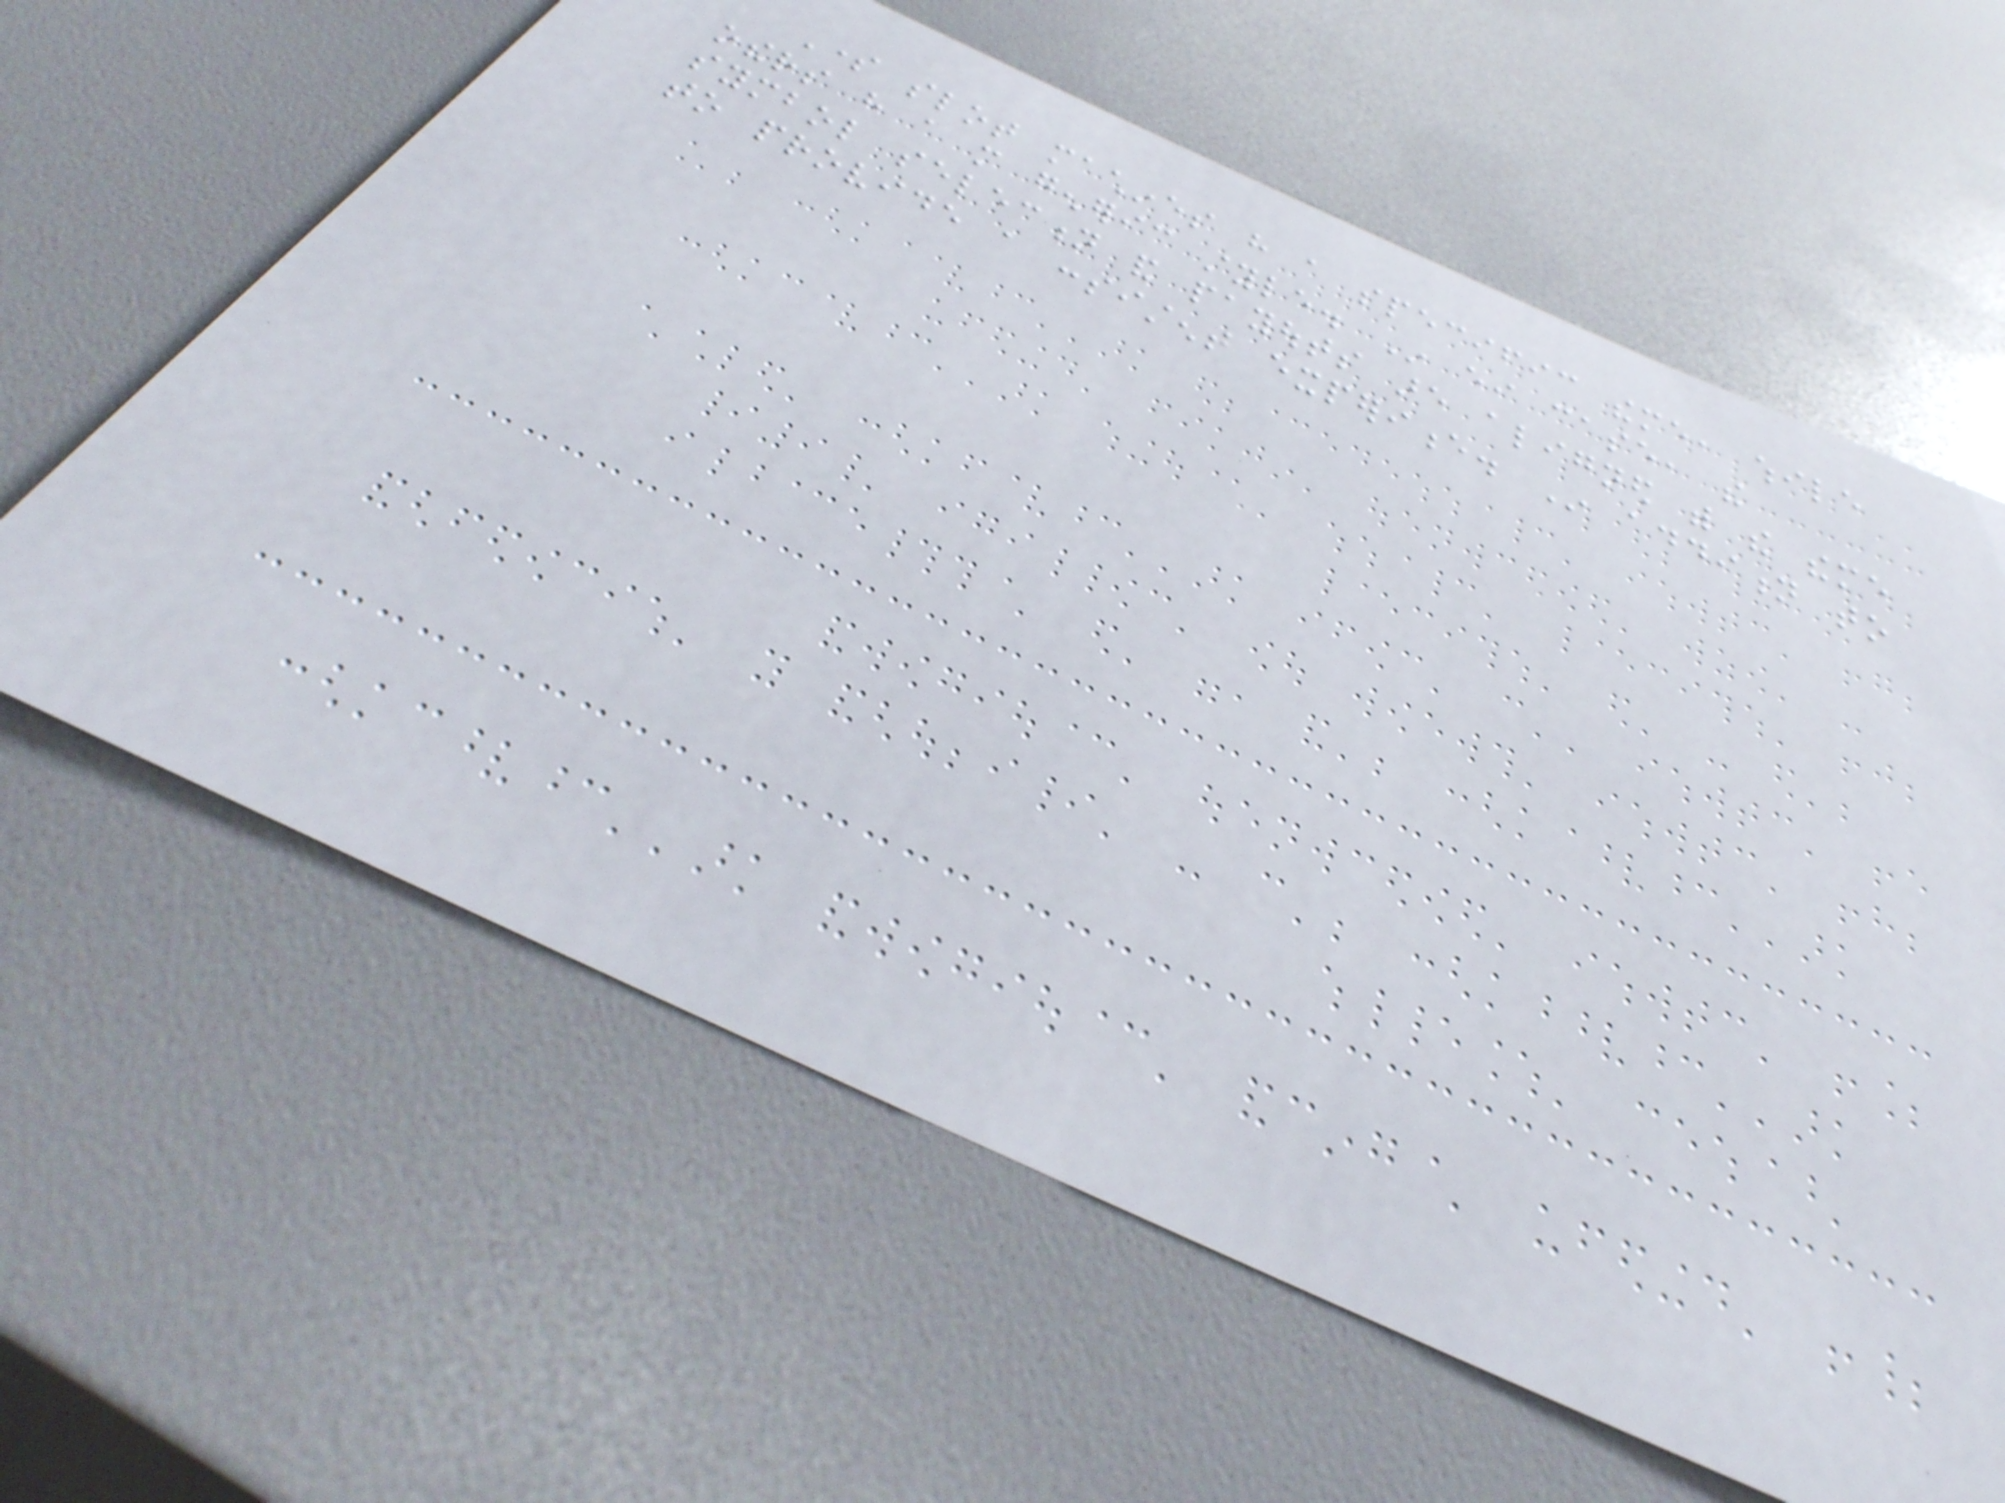Some slot machines have a specific theme, while
others have a more generic style. In either case, the
symbol selection and payouts are aligned with the theme
to provide a consistent experience. In addition to
